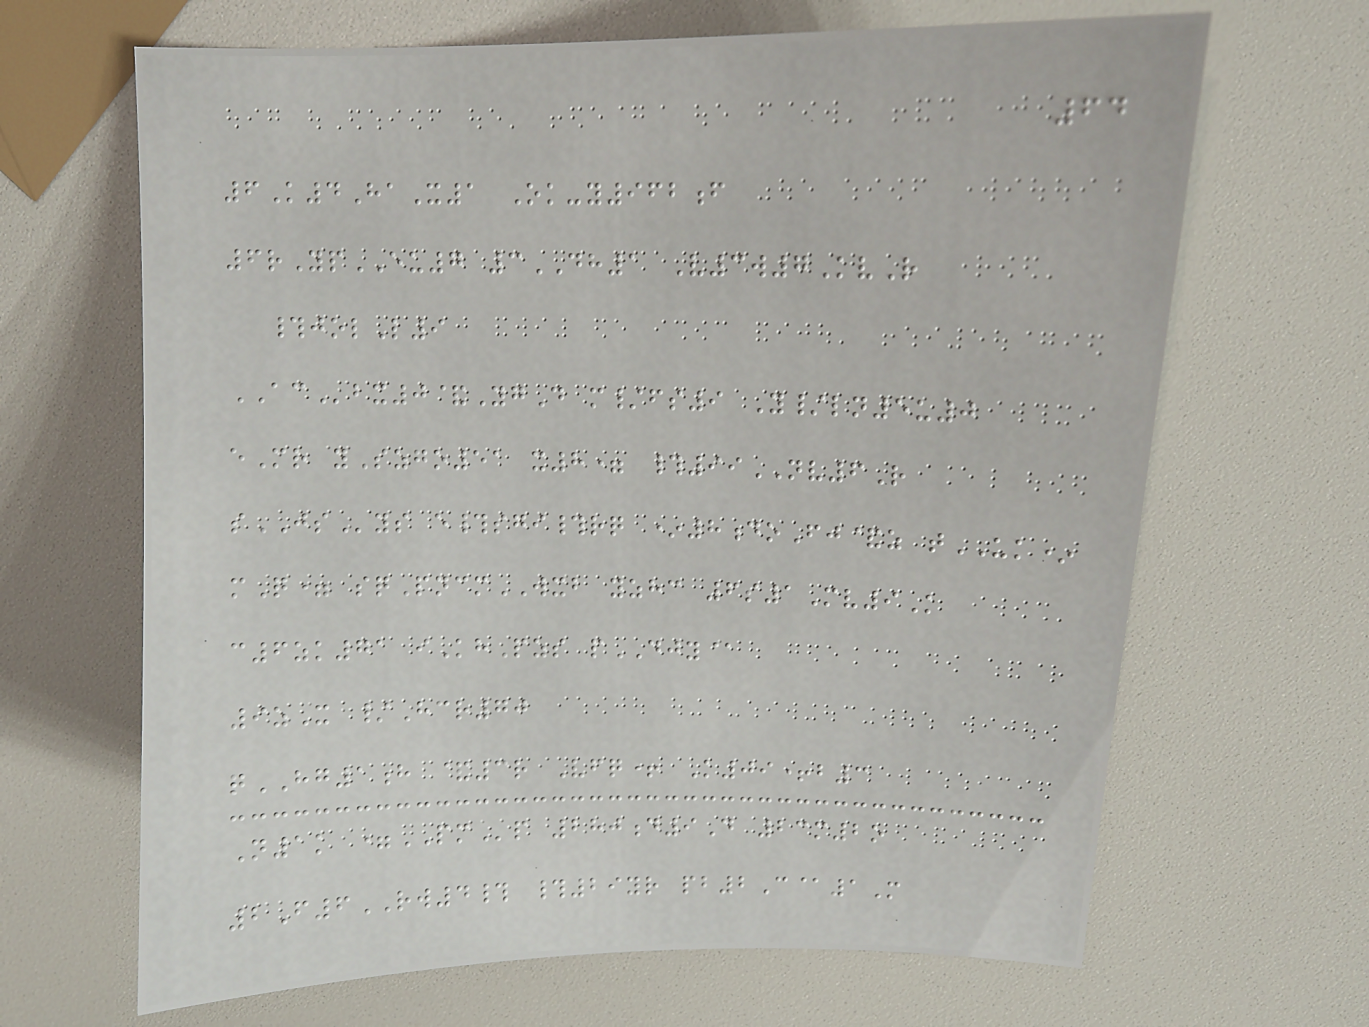64
6K4HaX1 Ok-y962f
6rYpEU7 3DH1 V3w7KvR
#jolL9
ACbx0&YgD m/fs9 Y/ln5u0
eMr ySzgo51 x8= #99NV6R
sJSys e#sgi#rq *8doFj&z tUK*
mQ= sqPncmWXB yzhc 6s1Mv9K
c6zk71 iKhPzs pDJY@
9zX /Hcr70
qHG1h &3r Vfq+ K09+b3
N1k =PMp 280d9D 23m2o
2F6RW4# #29yr pb2C@1M
